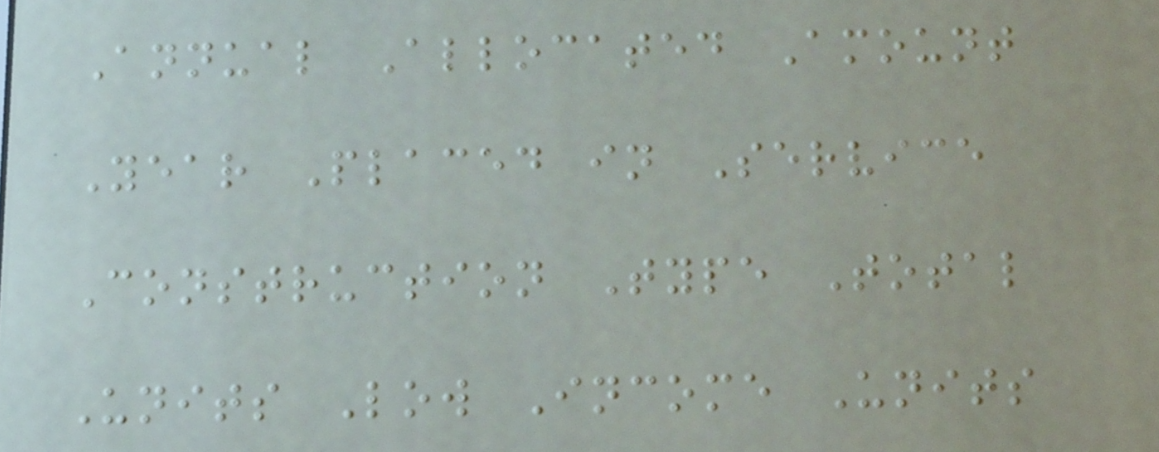Annual Allocated Amount
Year Placed in Service
Construction Type Total
Units Low Income Units
